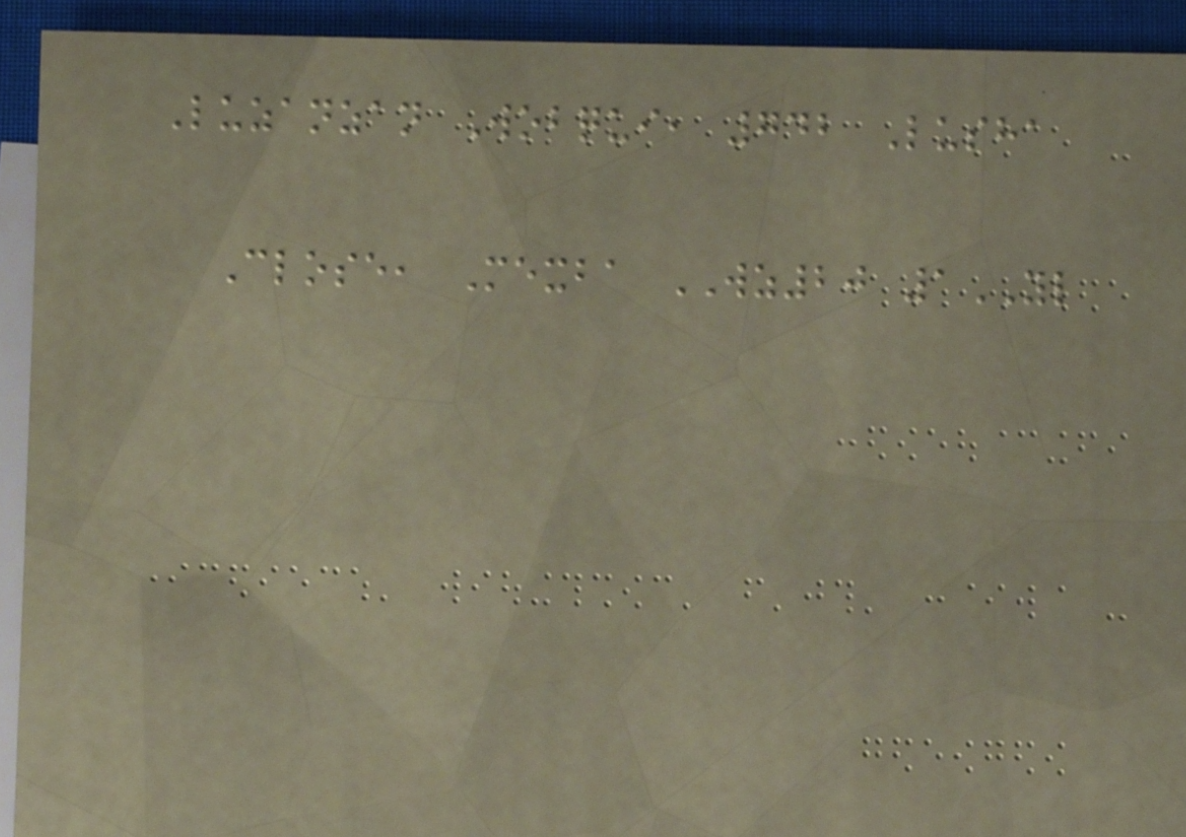Luzanzan Wobqui, 742 Lusha
Close, Mexba WZ20 1YL
